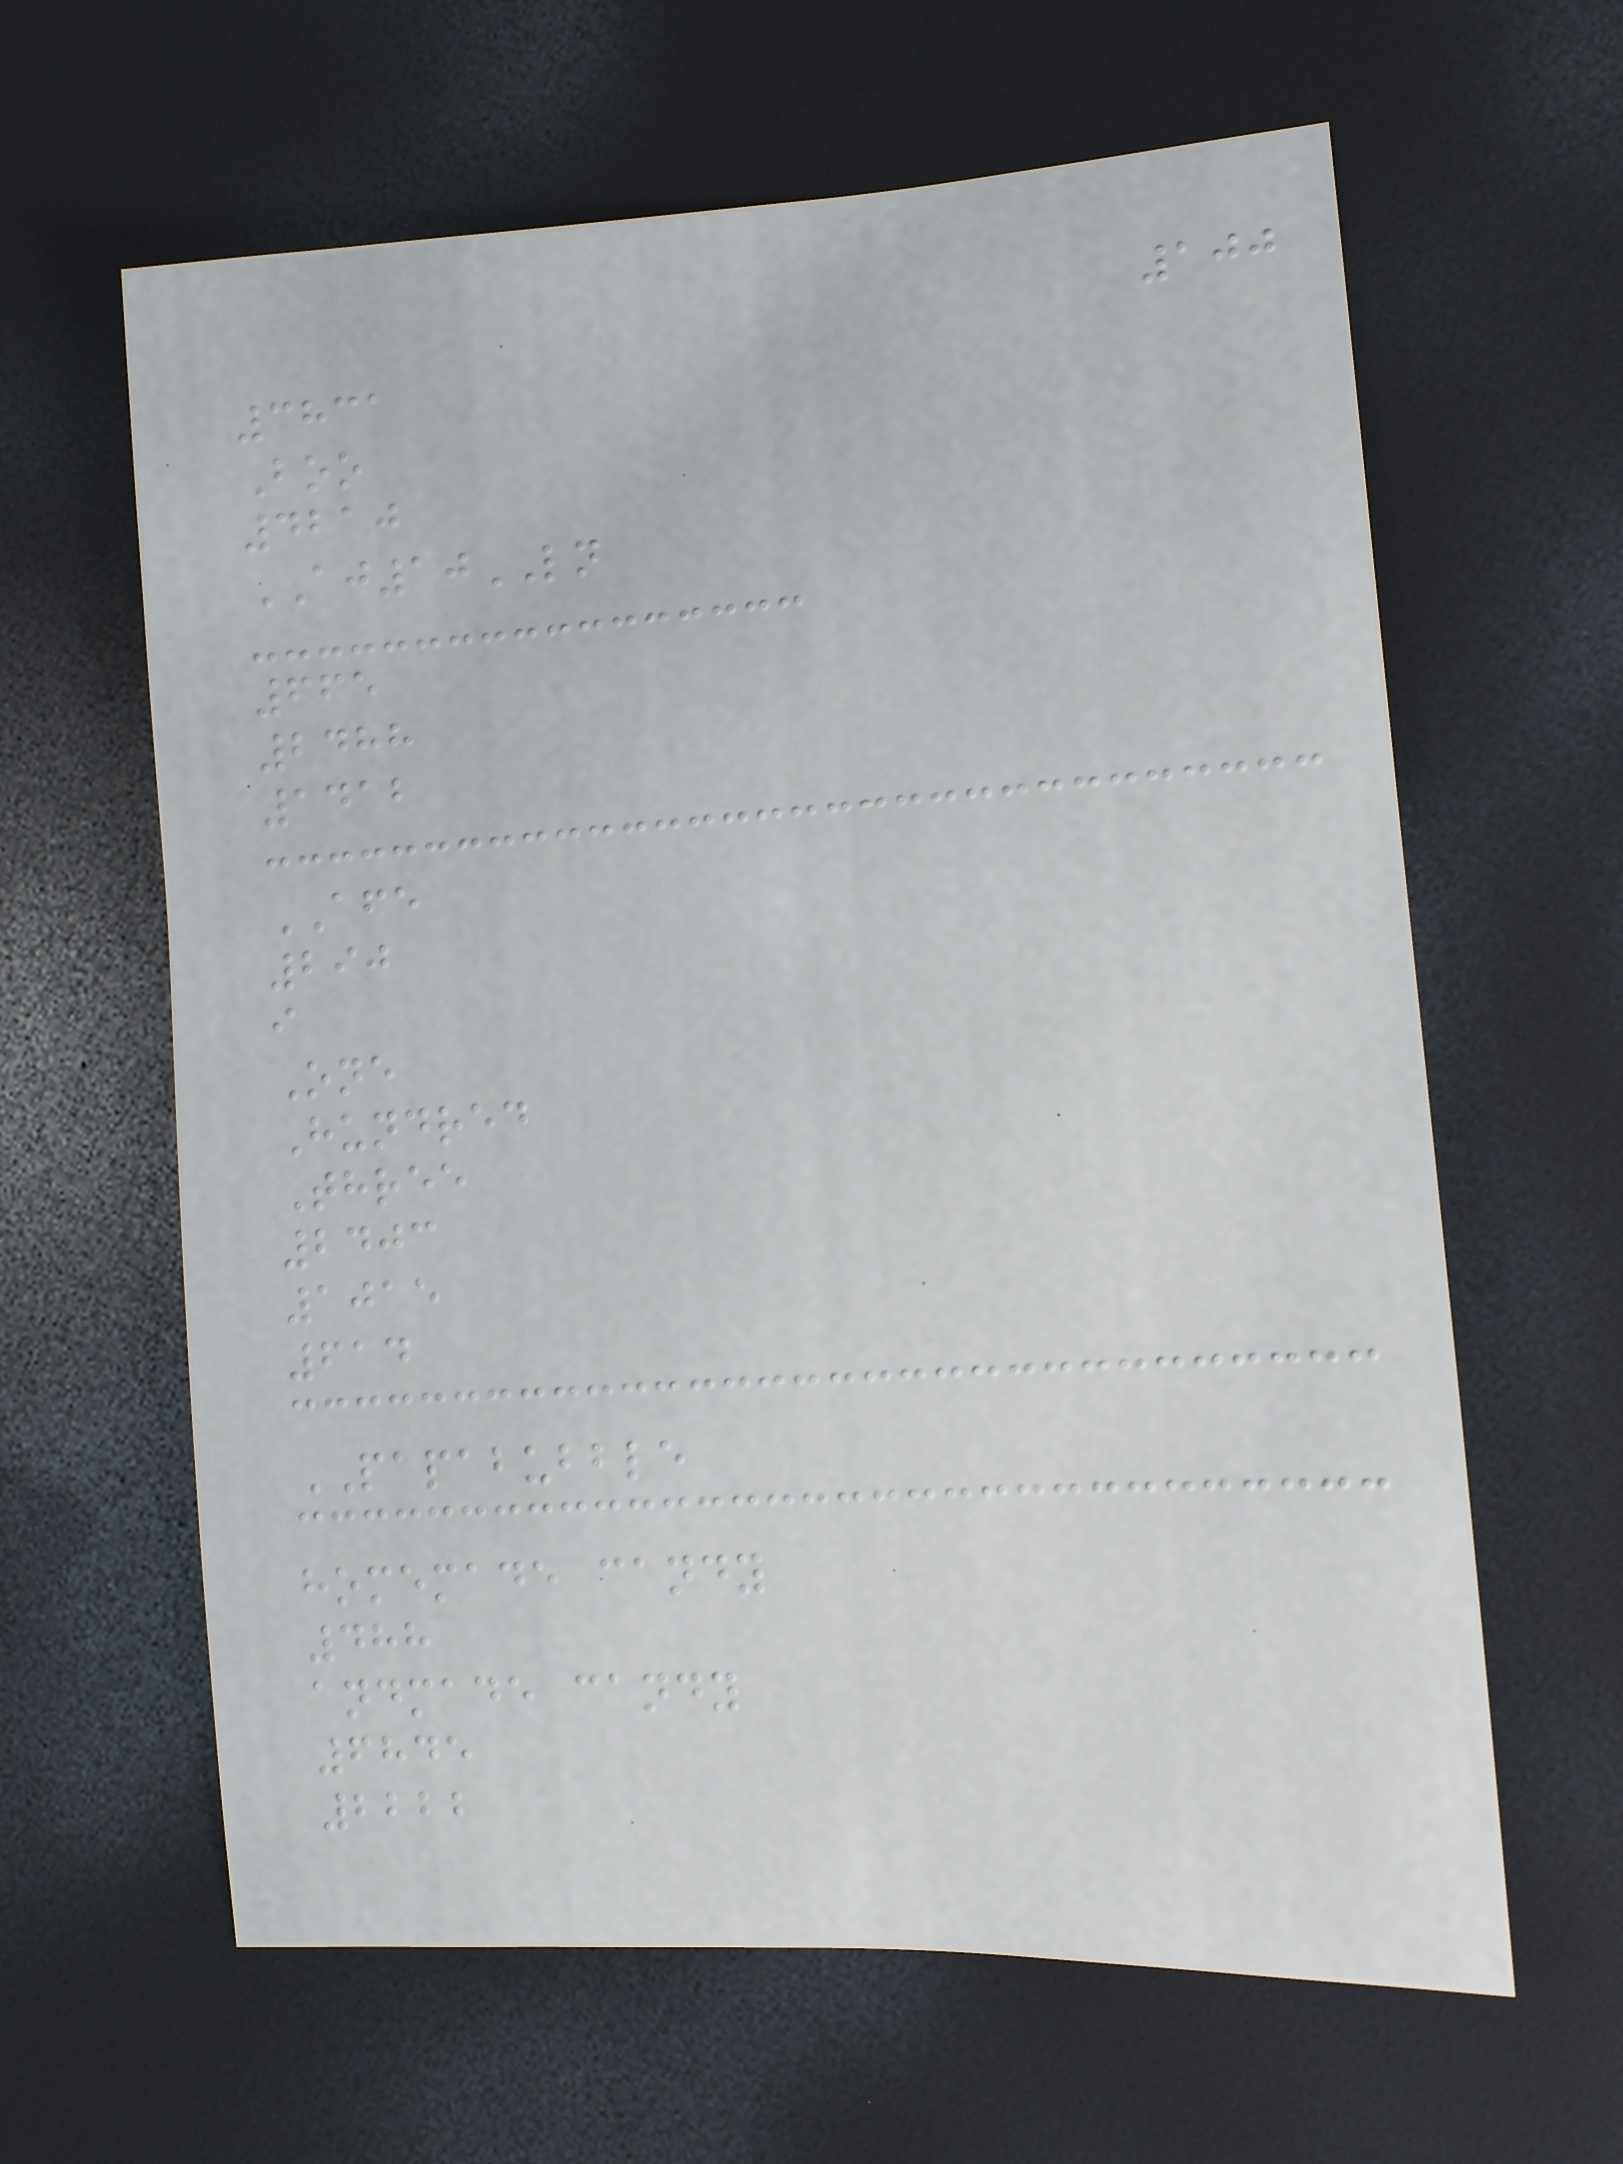100
3831
Boo
4210
AJ10LN
665
2488
1412
AFE
290
i
One
Hundred
Three
2403
1015
614
PAPABUBBLE
homemade candy
488
andmade candy
6845
2222
